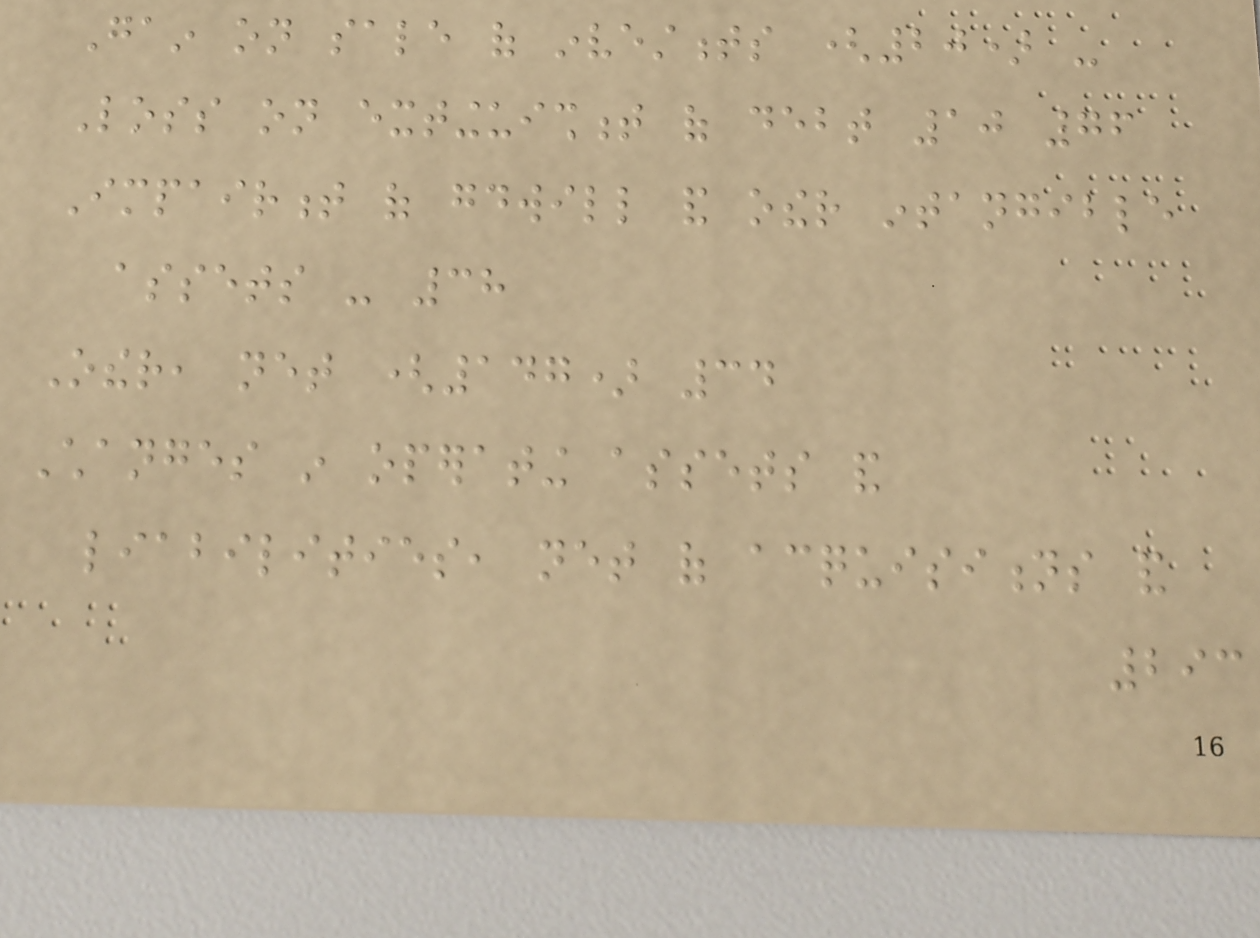Gain on sale of investments (20) -
Loss on extinguishment of debt 10 76
Impairment of goodwill and other intangible
assets - 38
Other, net (147) 34
Changes in operating assets and
liabilities, net of acquisitions and
293
